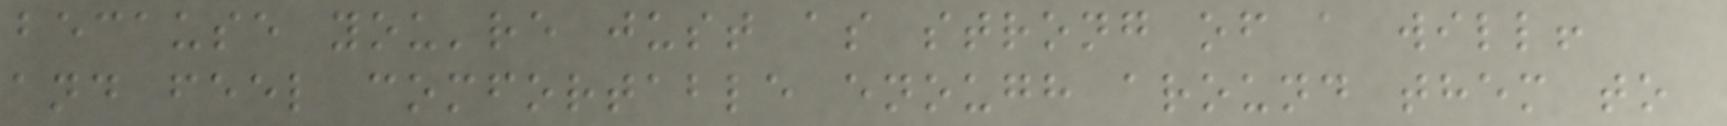because you're just as strong of a will!
and feel comfortable enough around them to
